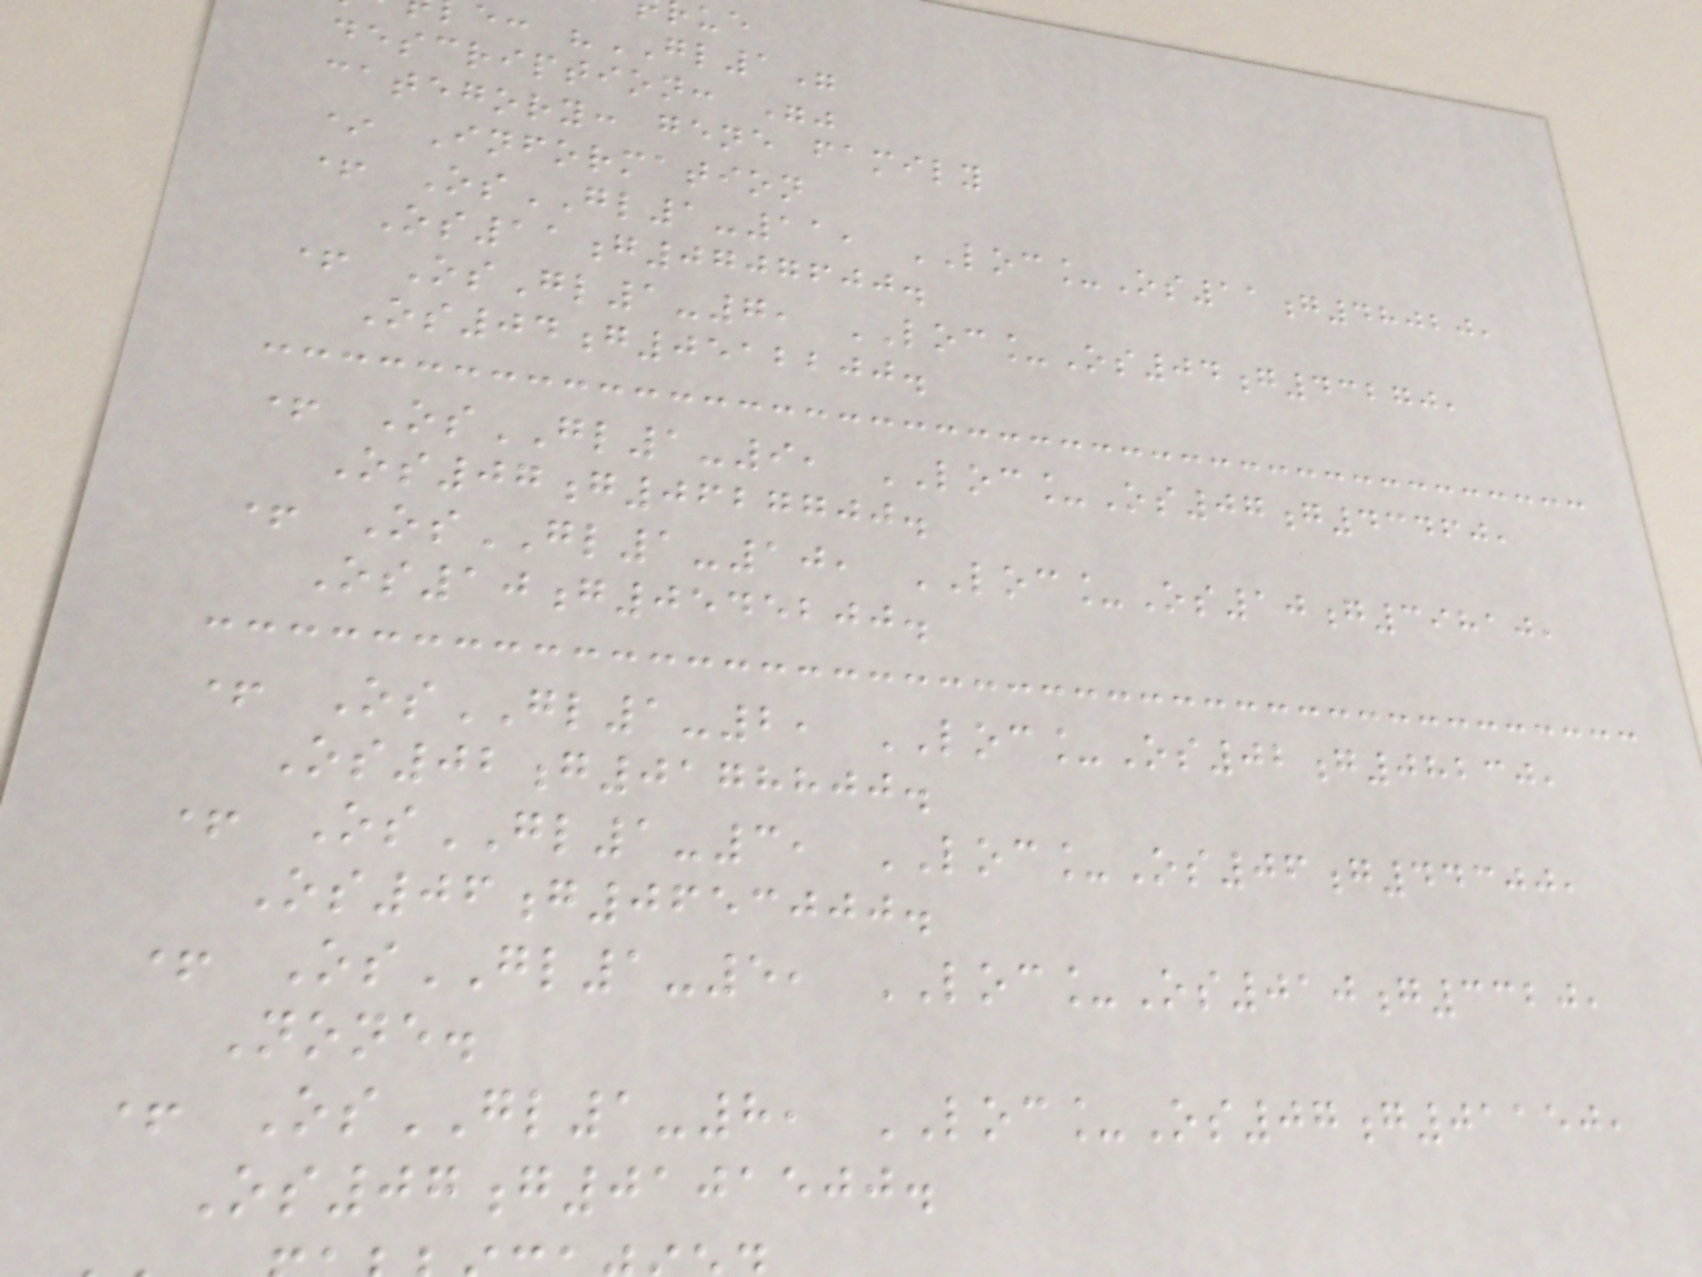e: "GL1"
description: ""
category: gene family
* Information
+ OsGL1-11, LOC_Os11g48020,
Os11g0707600.
+ OsGl1-7, LOC_Os04g43270,
Os04g0512200.
+ OsGL1-9, LOC_Os07g43460,
Os07g0627700.
+ OsGL1-10, LOC_Os10g39810,
Os10g0545200.
+ OsGL1-2, LOC_Os02g08230,
Os02g0178800.
+ OsGL1-3, LOC_Os06g44300,
Os06g0653000.
+ OsGL1-5, LOC_Os010g3320,
None.
+ OsGL1-8, LOC_Os07g01150,
Os07g0101500.
